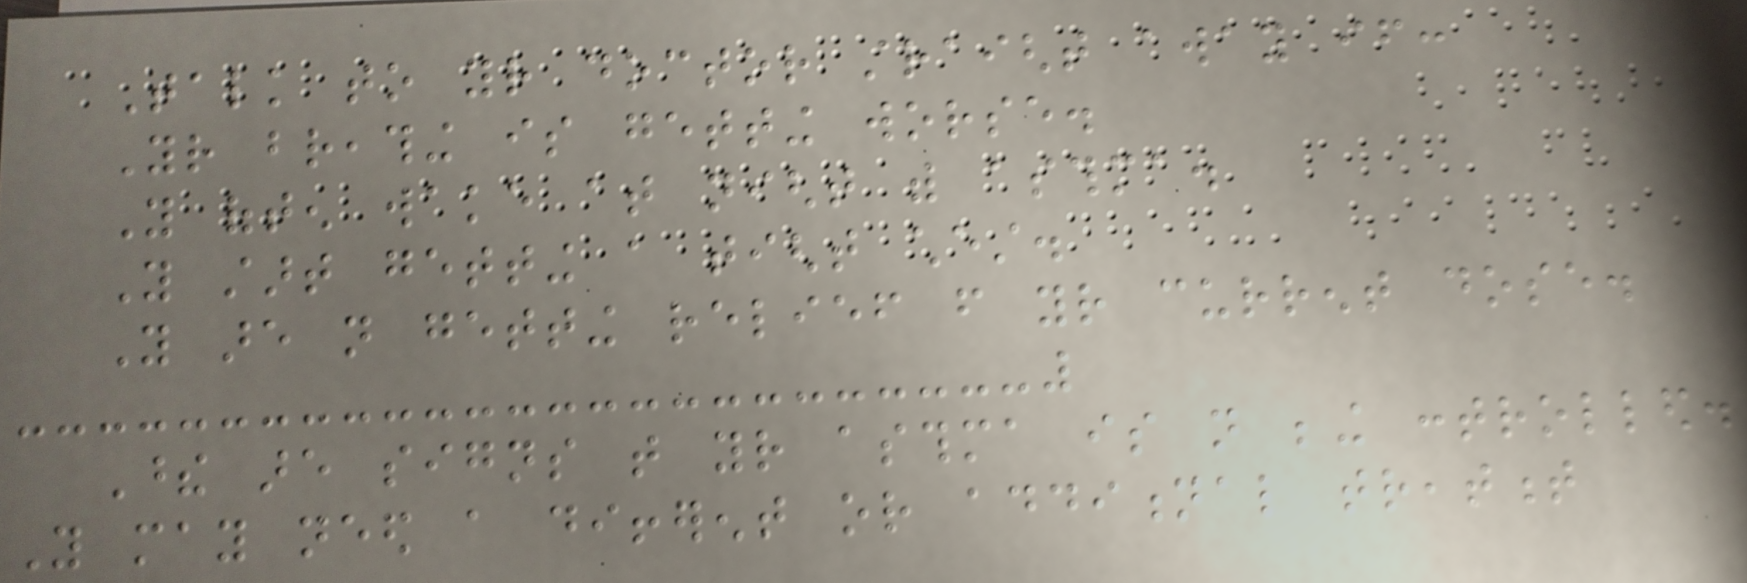Talk to your doctor straight away if:
Your breathing is getting worse.
You often wake at night with asthma.
You start getting a tight chest.
You are not getting relief from your current dose.
These are signs that your asthma is not being controlled.
You may need a different or additional treatment
